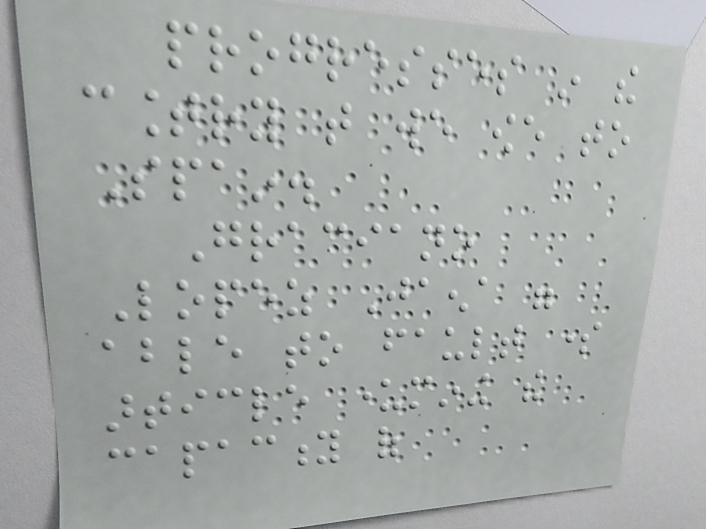progresses in the
country that we owe to
Spain.
Graciano
Lopez Jaena were
able to fault some
article undermining the
capacity of
